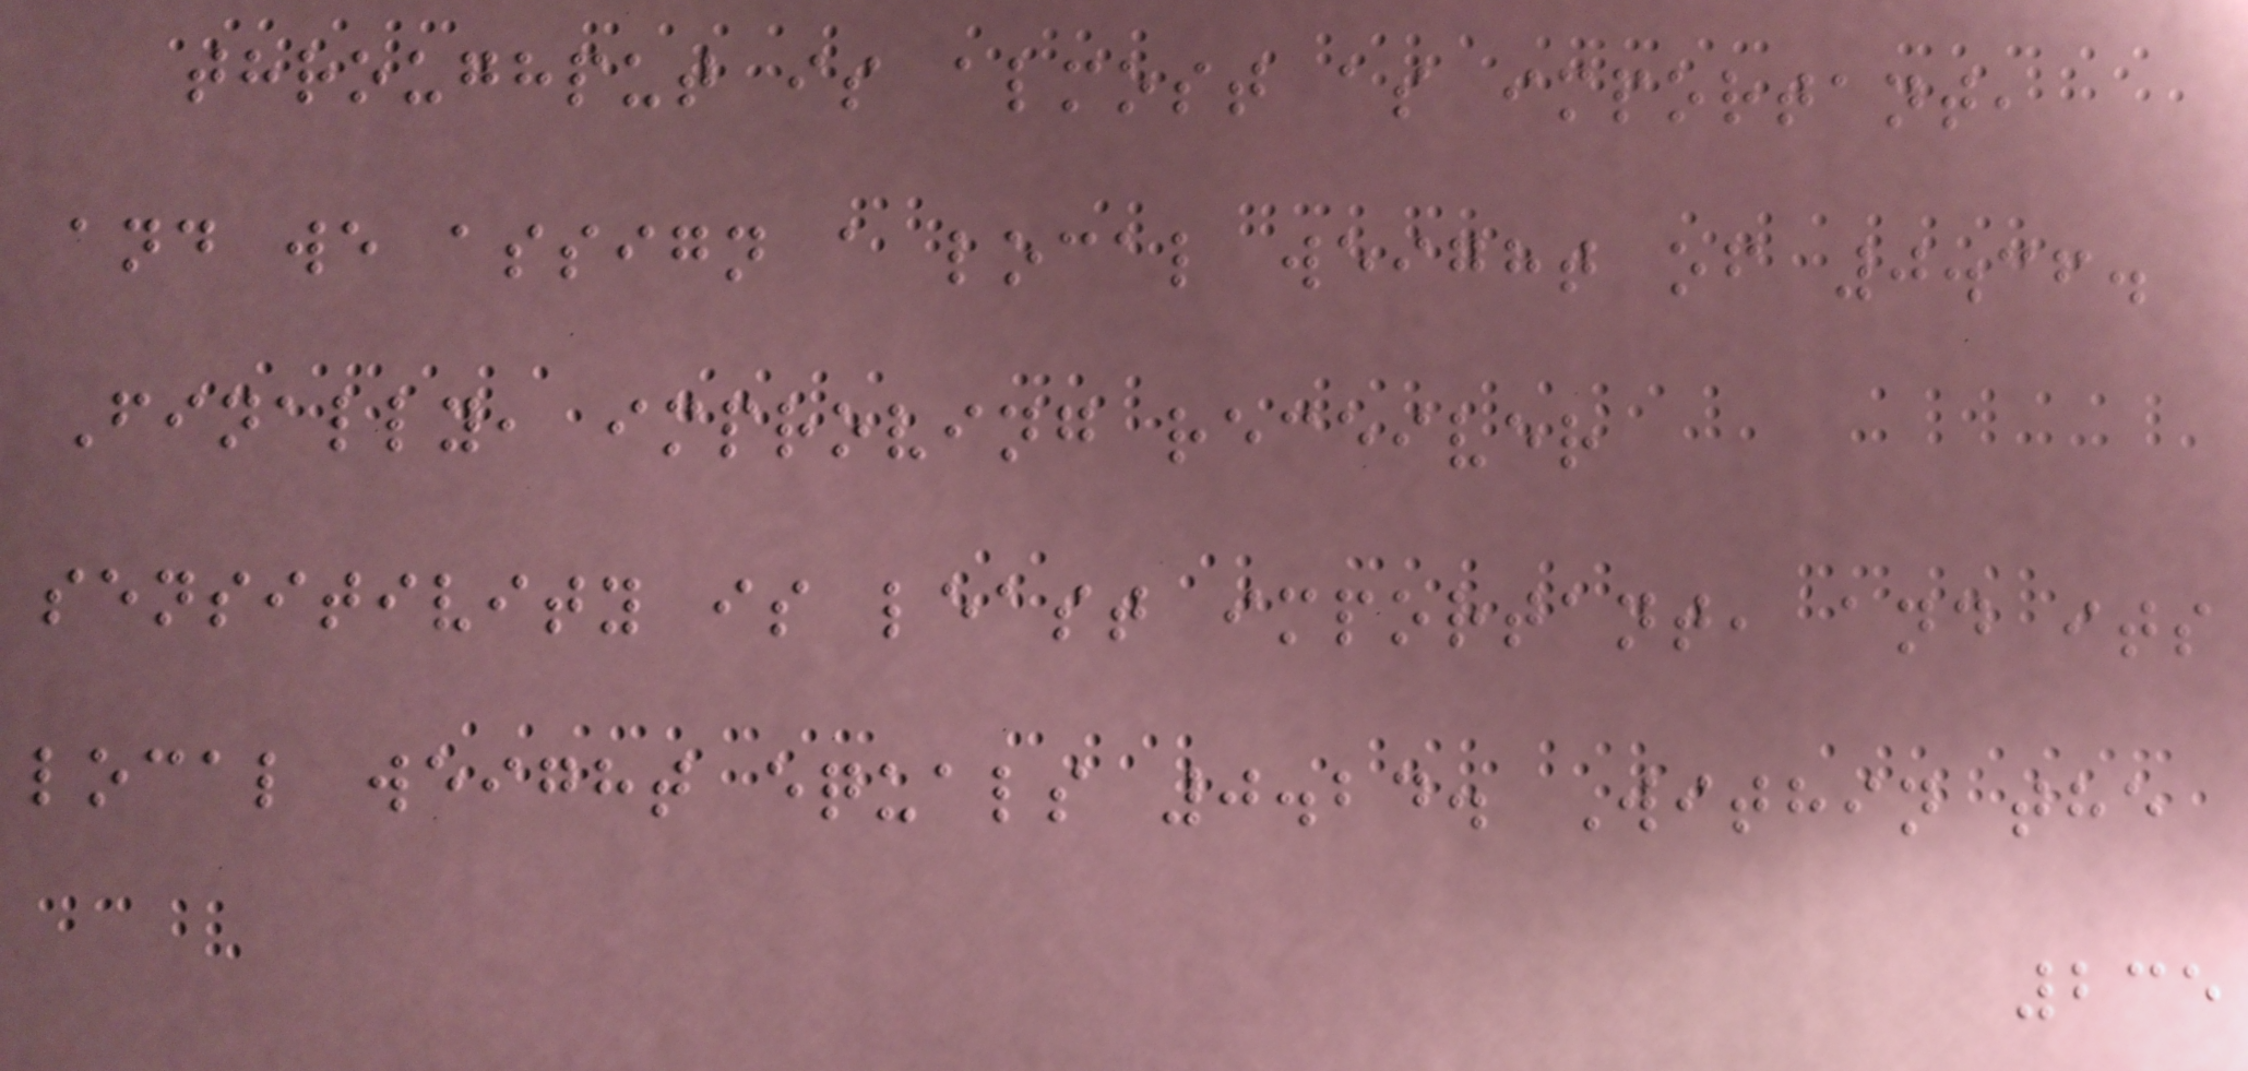throughput is almost as important,
and we assign a local weight of 0.36.
Finally, improving receiver
sensitivity is least important, and its
local weight equals 0.24. Within the
235
